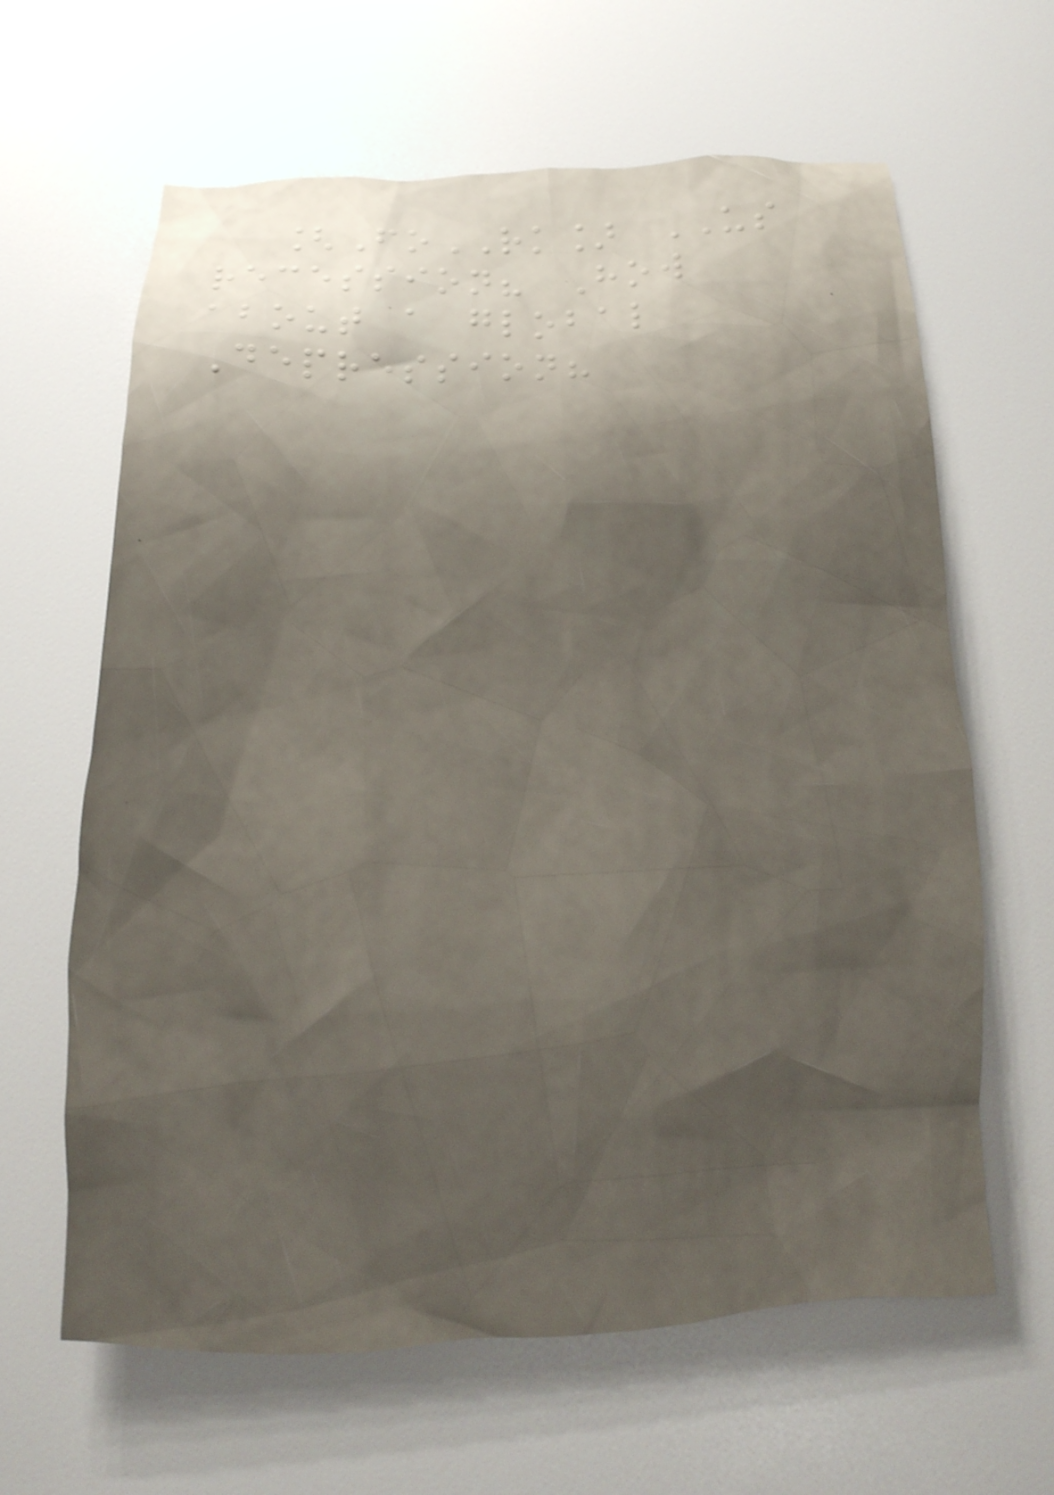[FoRK] US
recession? How
about a global
Depression?
